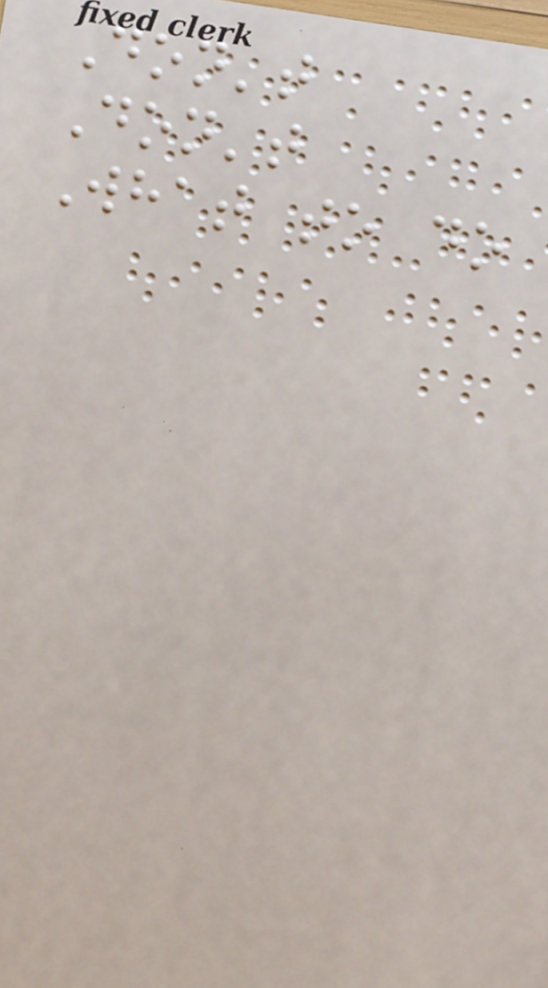Don't
Don't
What to do
